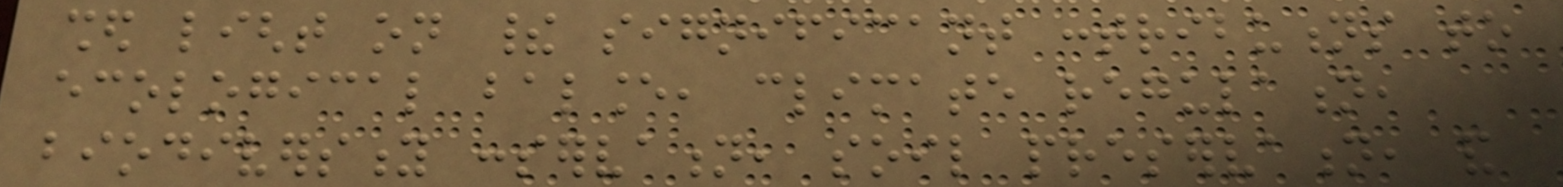shed light on their significant contributions to
ecological balance, climate regulation,
biodiversity conservation, soil preservation, and
